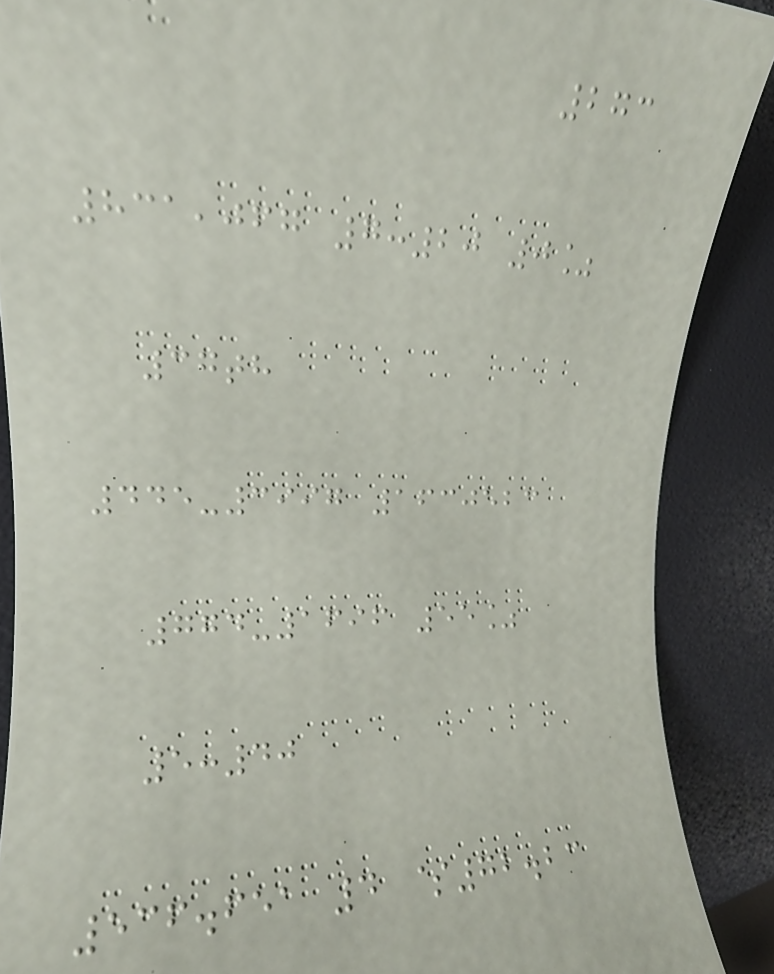273
831,067 7:20 0%
37th
445-3997 1630523
774-1696 55%
5:40
536.651 4 $72.23
